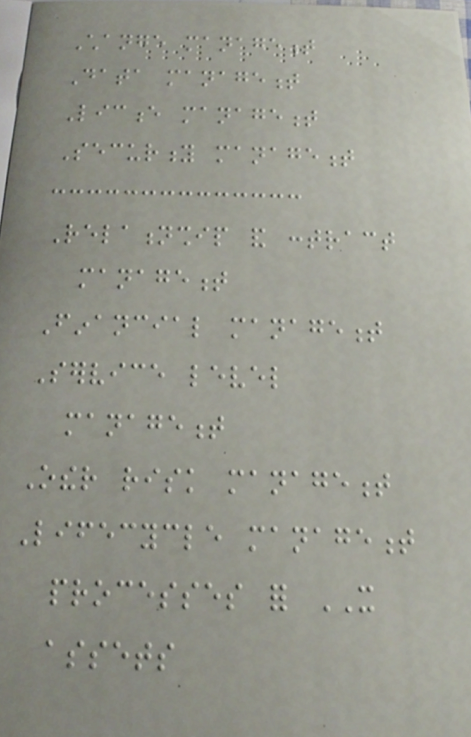Change management
Data management
Licence management
Security management
Relationship and contract
management
Financial management
Service level
management
Other risk management
Lifecycle management
processes for IT
assets
